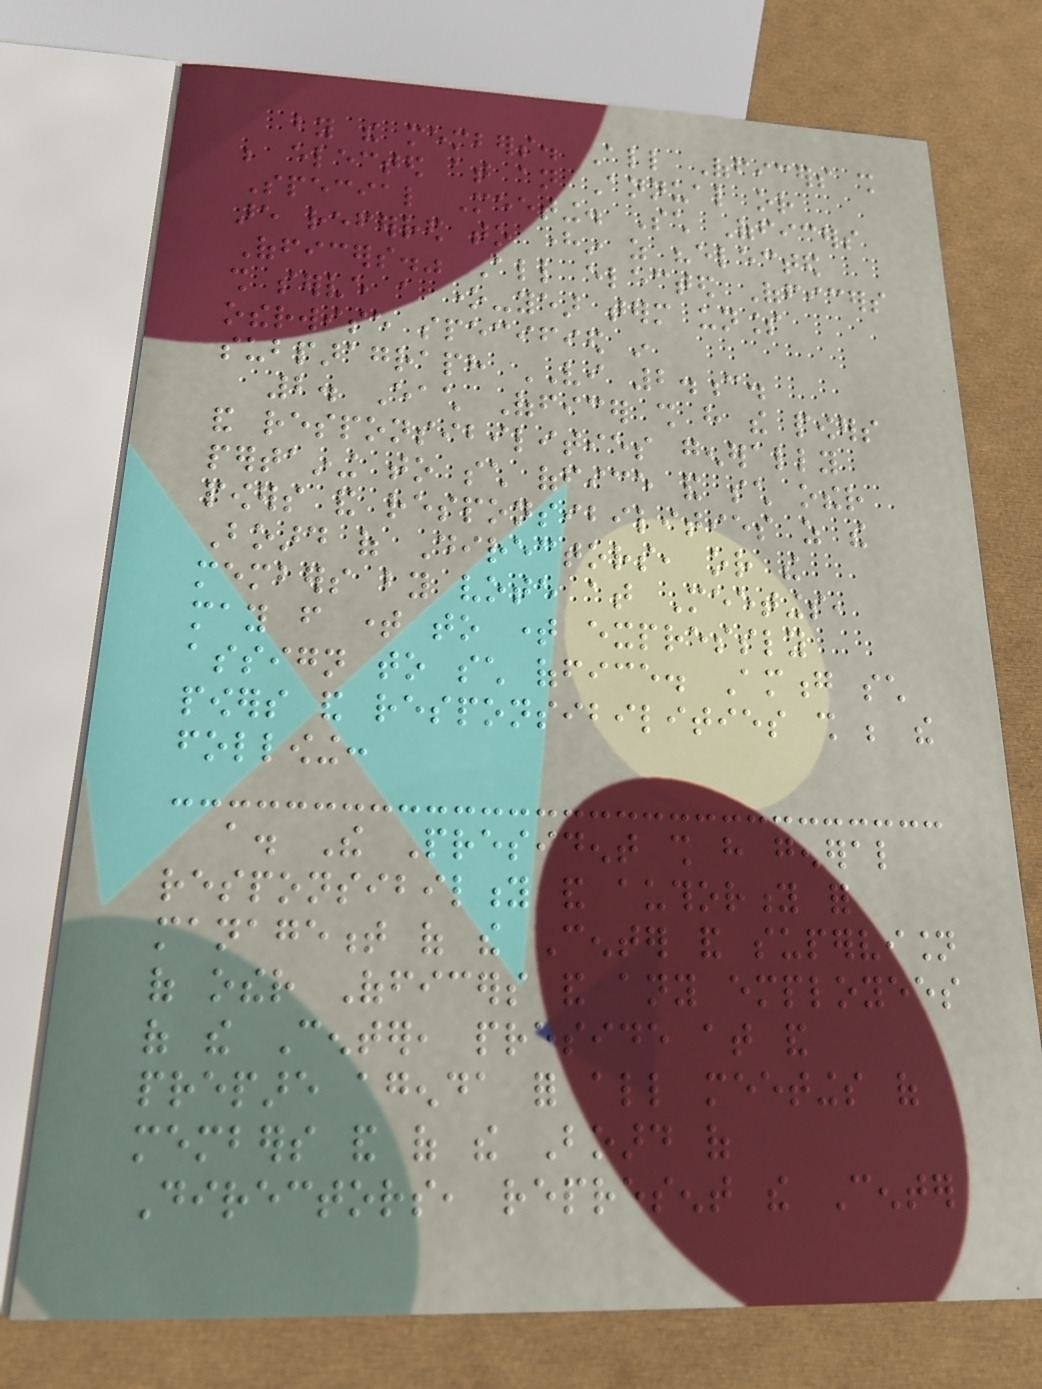by the members. All Officers shall
be elected at an Annual or
Special Meeting. Such Officers
are referred to herein as "elected
Officers." All elected Officers
shall serve a one-year term unless
otherwise specified in
subparagraph VI 2.c.
2. Each Officer shall have the powers
and responsibilities generally
pertaining to such office and such other
powers and responsibilities as the
Board of Directors, or the
members by vote at Meetings,
may from time to time expressly
assign to such office. Among such
powers and responsibilities shall be the
following:
a. The President shall have general
responsibility and authority for
management of the Center and supervision
of other Officers and any employees
of the Center, preside at and
prepare agenda for all meetings of
members and of the Board of
Directors, represent the Center
